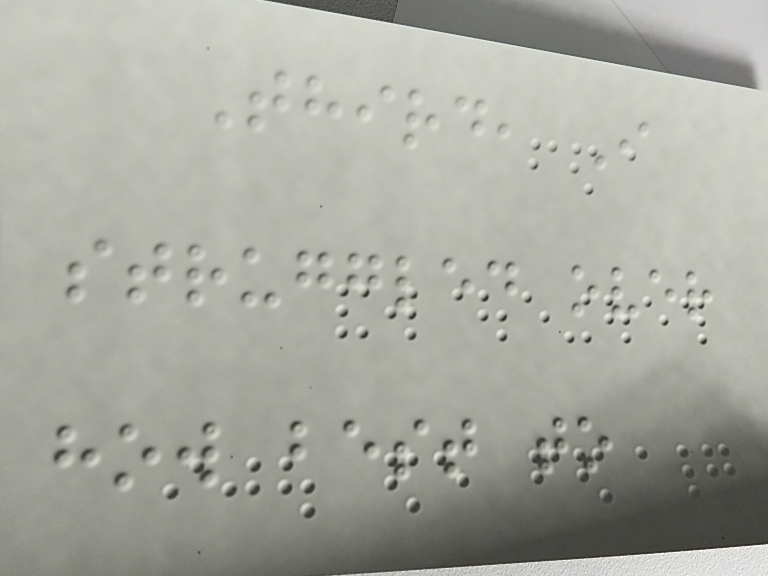Third, I
struggled over
how best to
